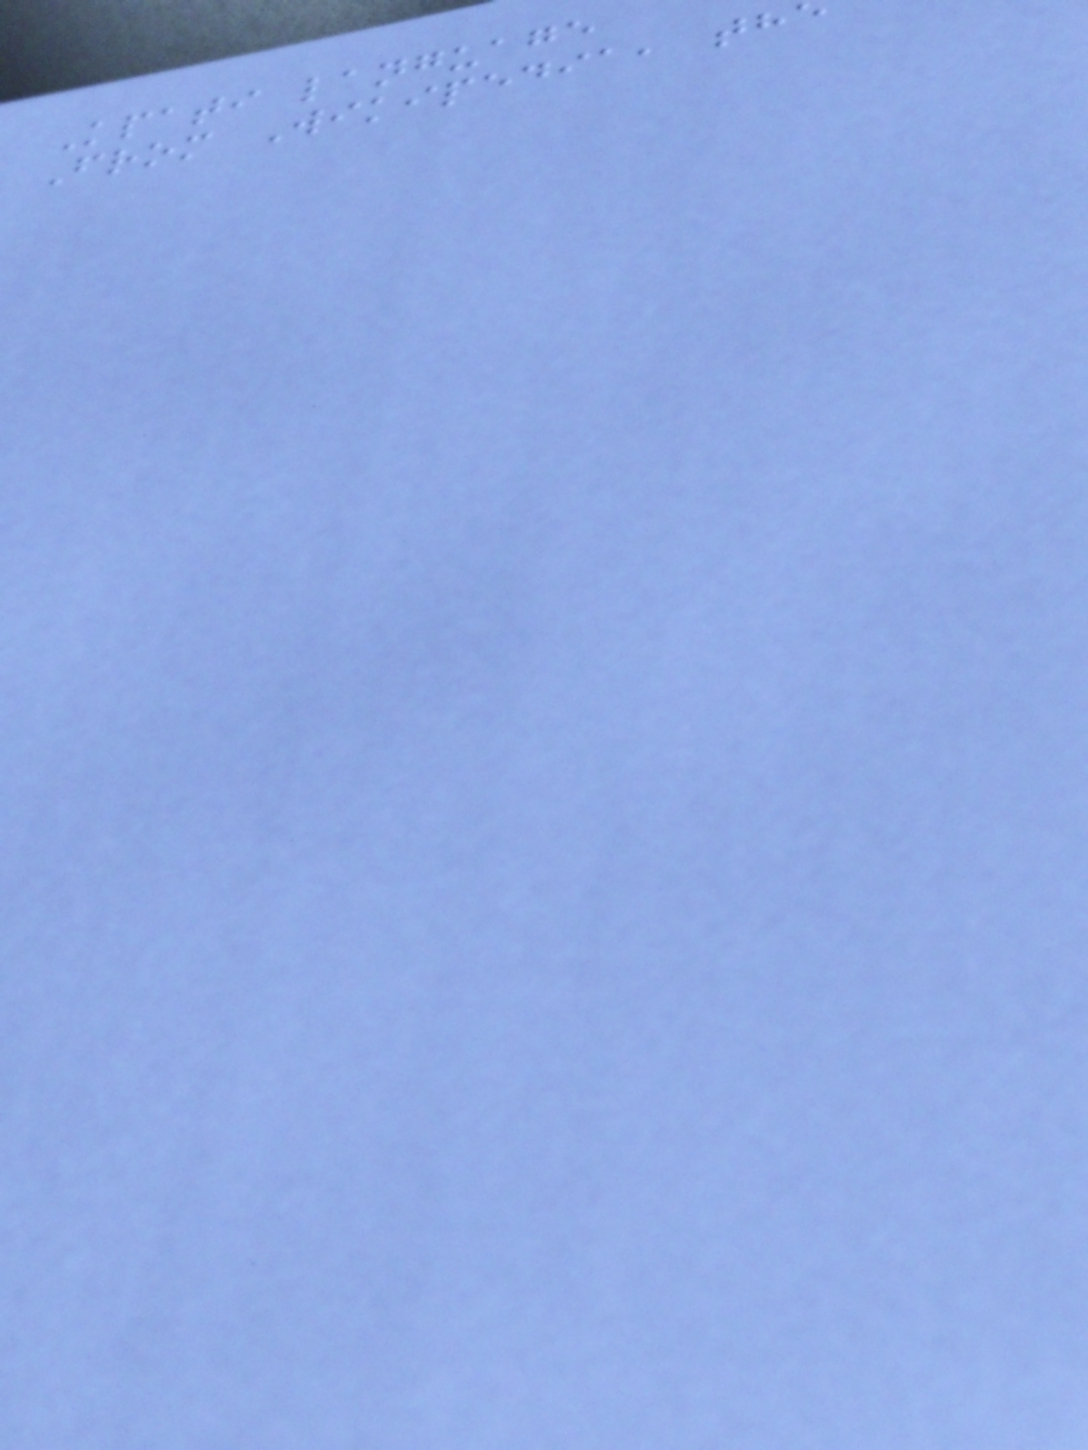Kpati language
From Wikipedia, th
